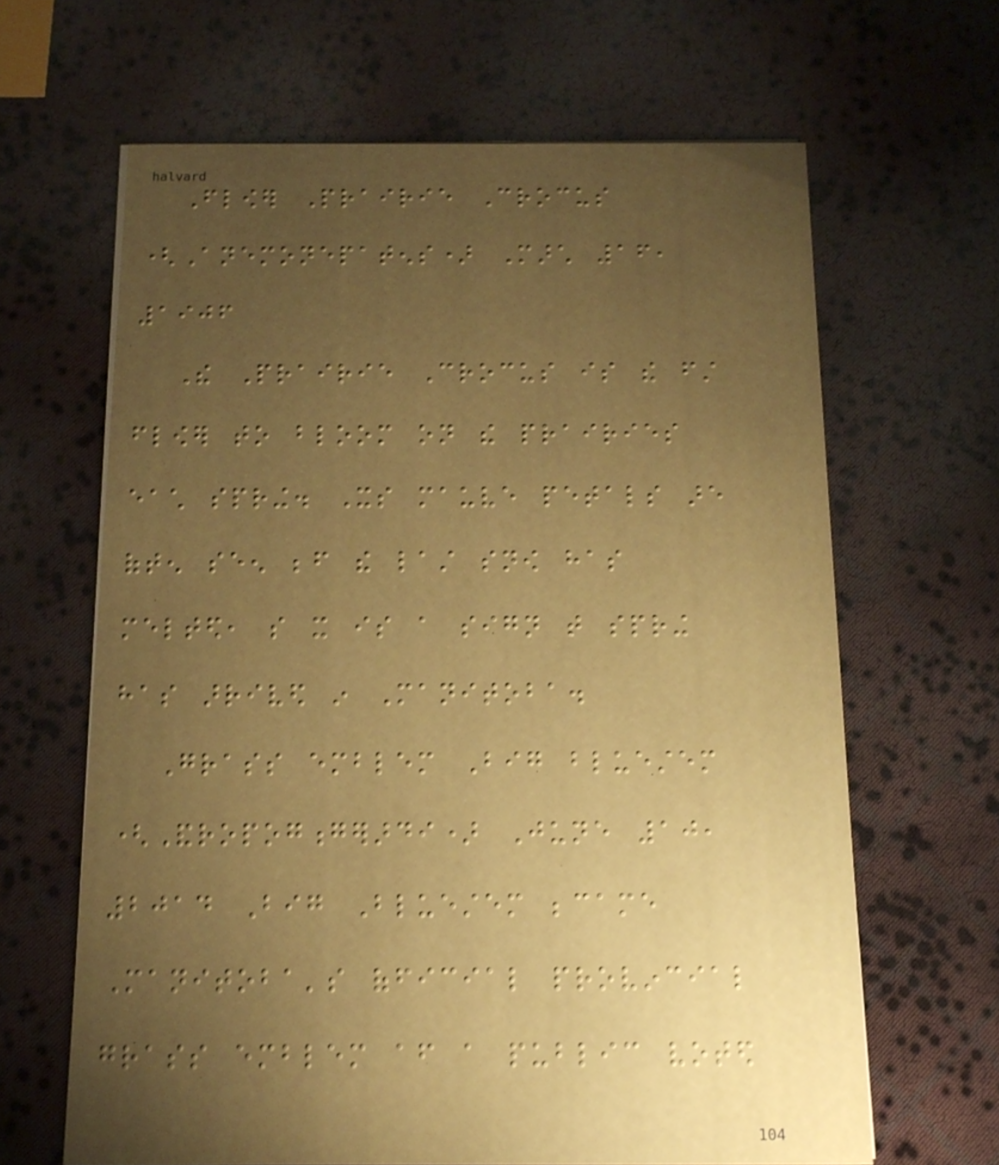Flower Prairie Crocus
(Anemonepatens) March 16,
1906
The Prairie Crocus is the first
flower to bloom on the prairies
each spring. Its mauve petals are
often seen before the last snow has
melted, so it is a sign that spring
has arrived in Manitoba.
Grass emblem Big bluestem
(Andropogongerardi) June 10,
2014 Big Bluestem became
Manitoba's official provincial
grass emblem after a public voted
